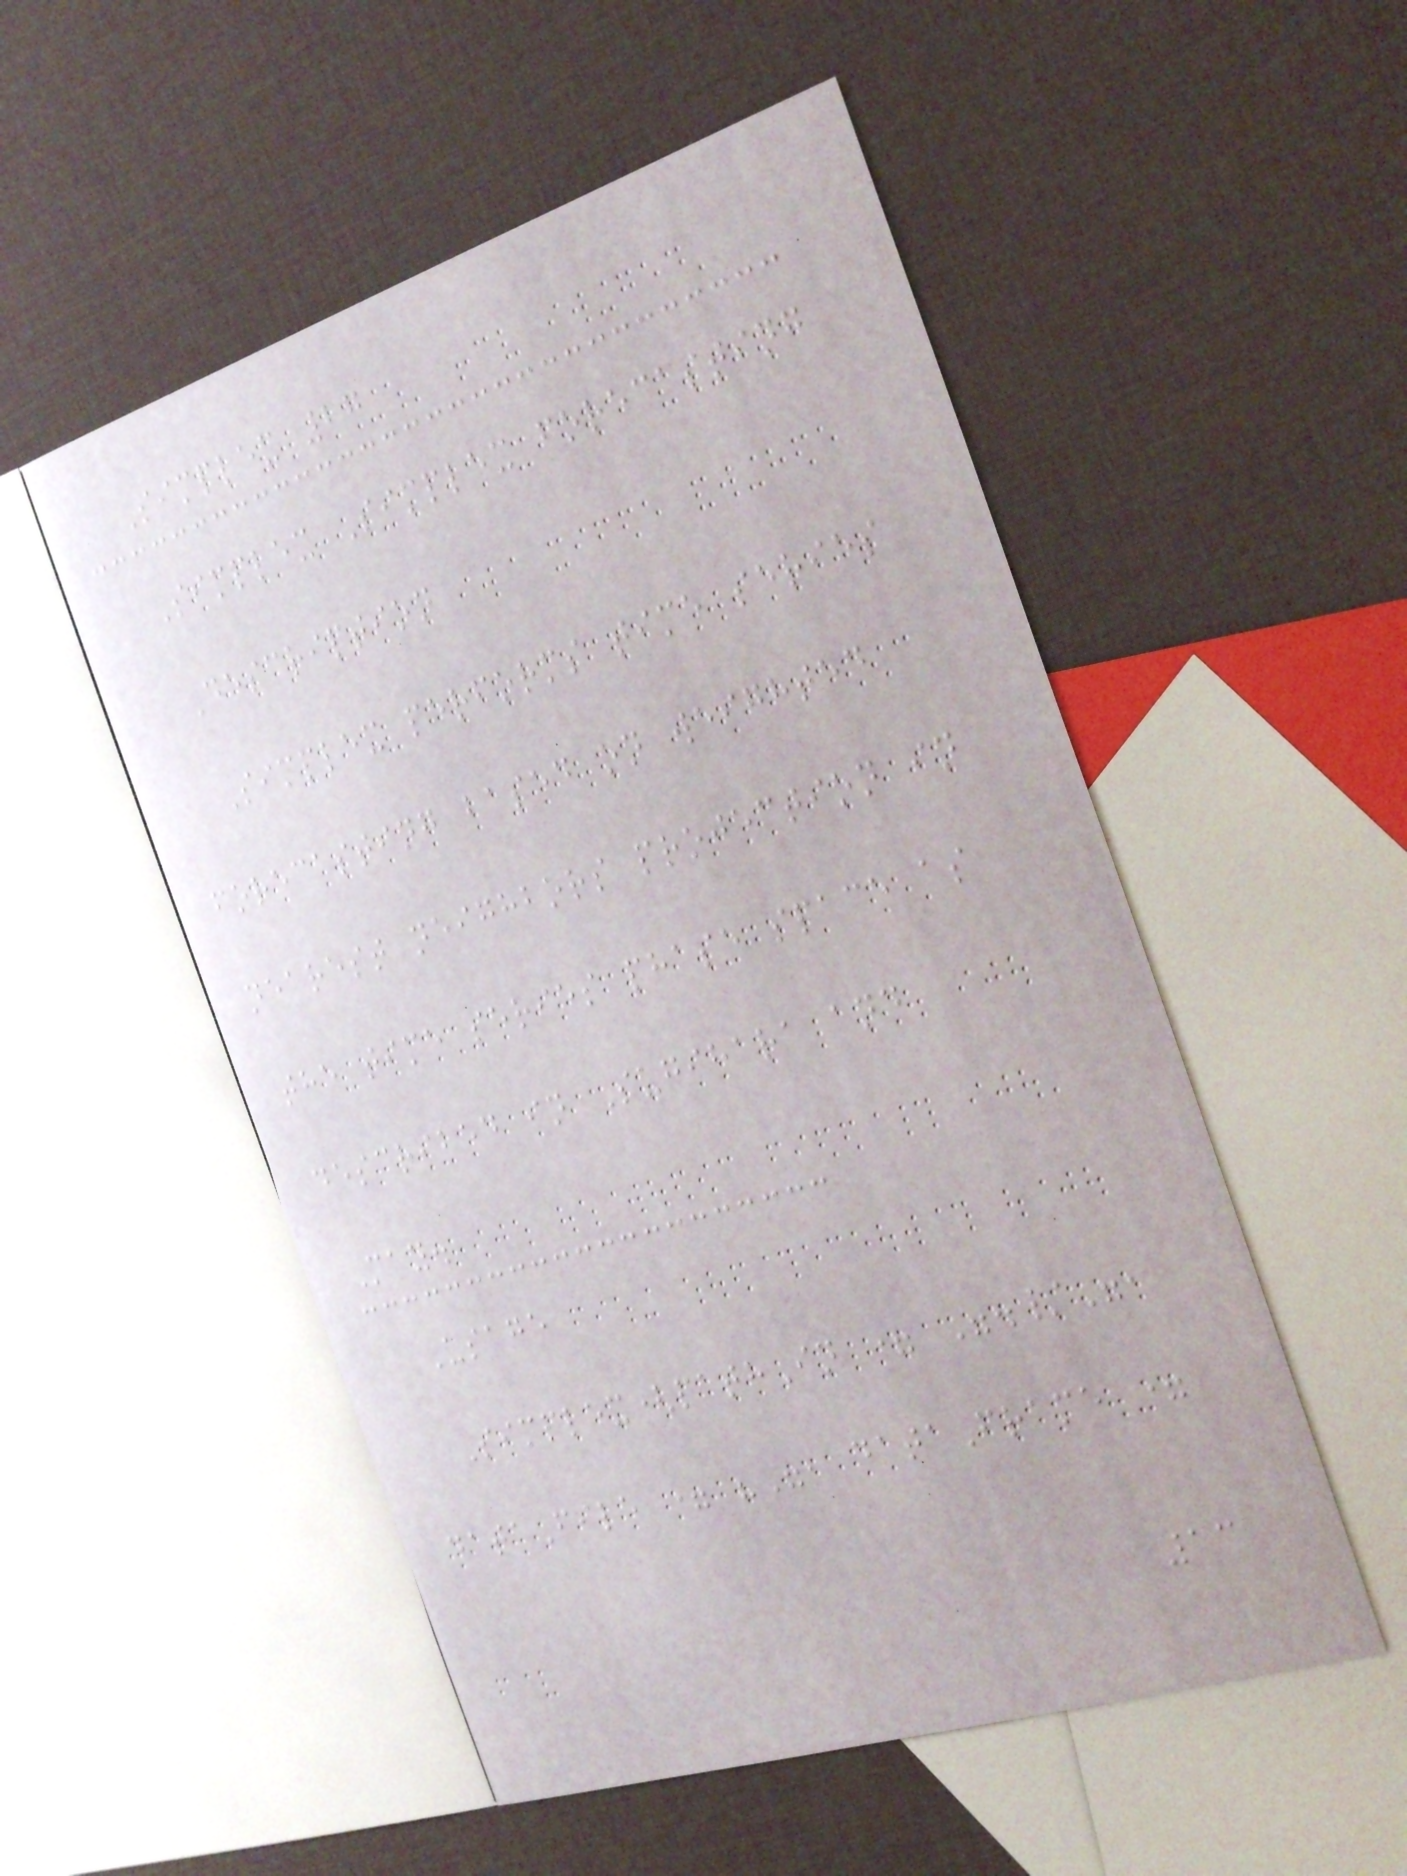Simplex 27
Simplex Simplex forecasting
Description
Simplex performs time series
forecasting based on weighted
nearest neighbors projection in
the time series phase space as
described in Sugihara and
May.
Usage
Simplex(pathIn = "./",
dataFile = "", dataFrame =
13
